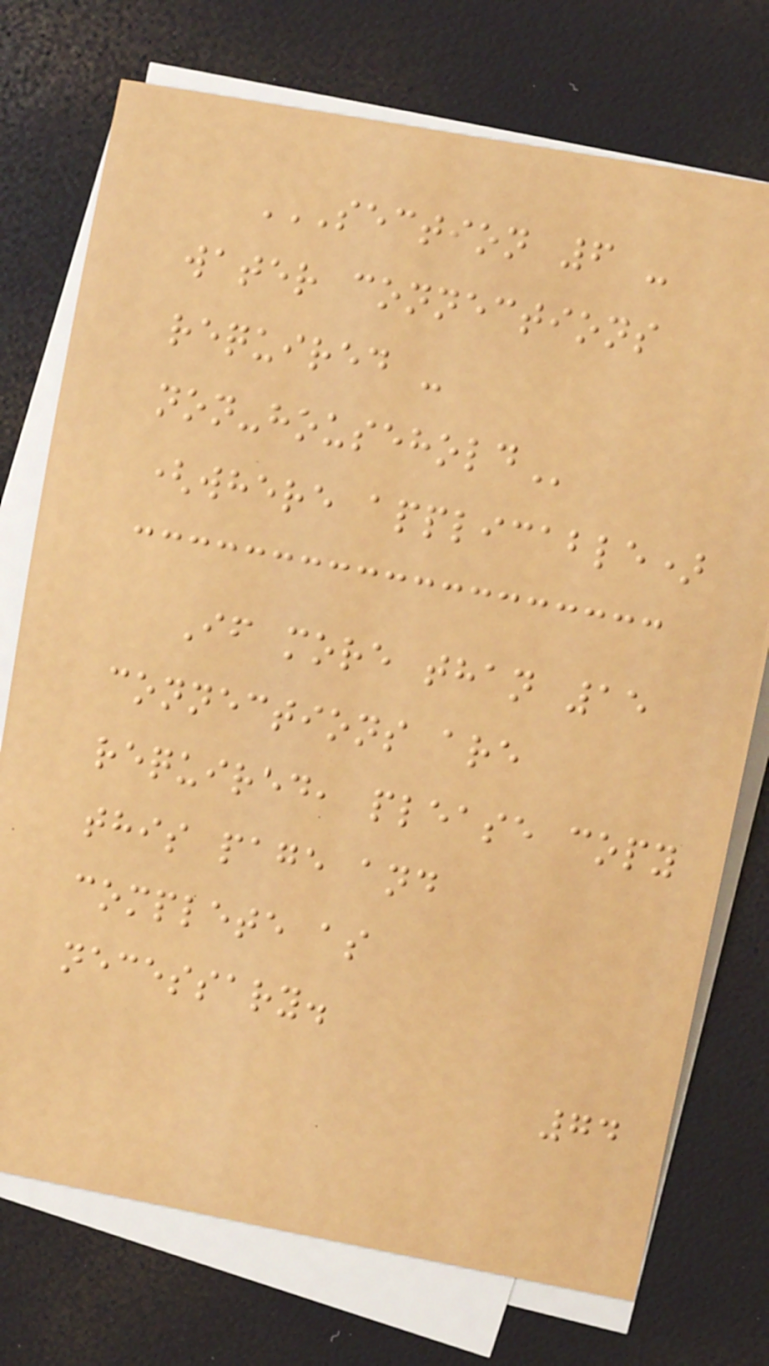SECTION 6 -
WATER CONNECTIONS
REQUIRED -
NON-HOUSEHOLD
(where applicable)
If more than 15
connections are
required, please copy
this page and
complete as
necessary.
74
